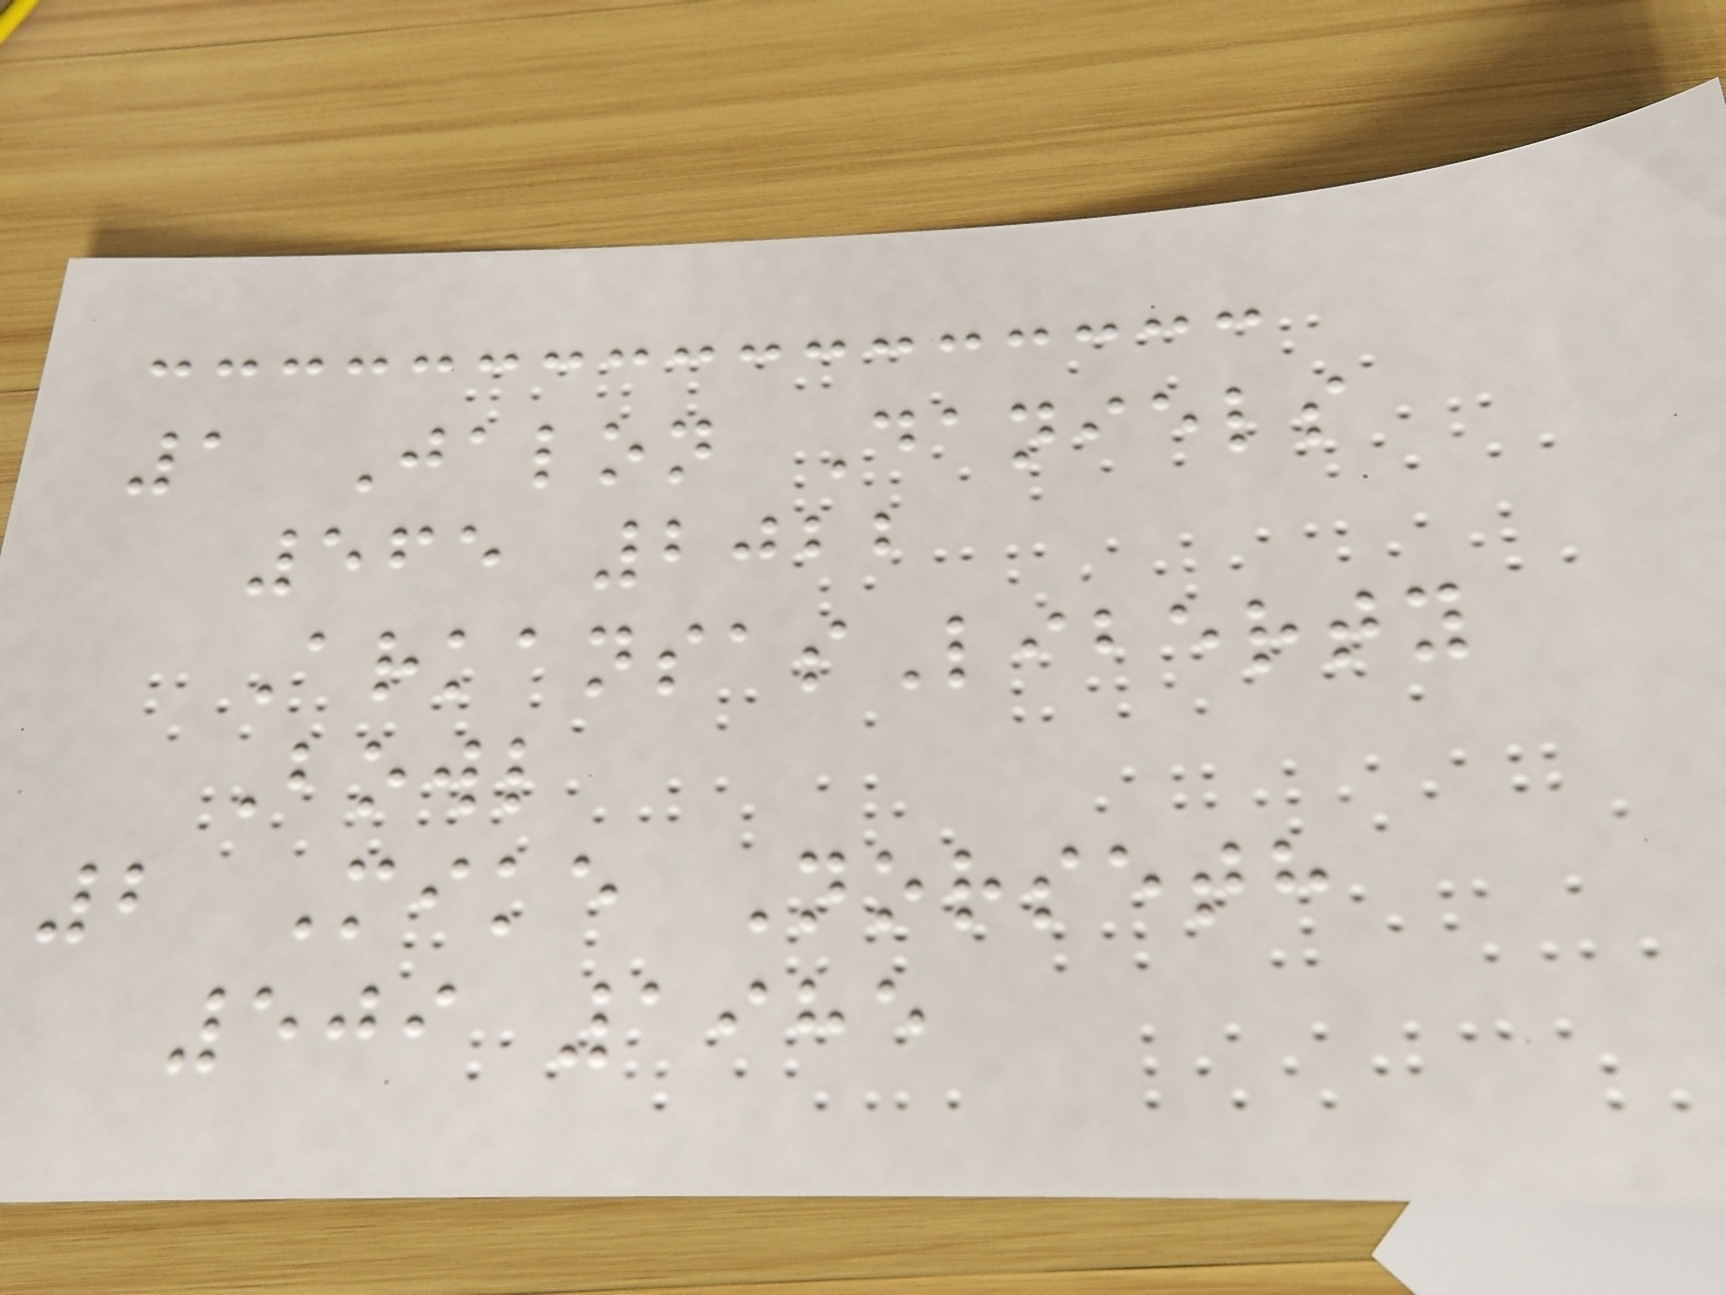1 Jalon Daniels
565 2022
ArkansasLiberty
Bowl
2 Mike Norseth
509 1985
